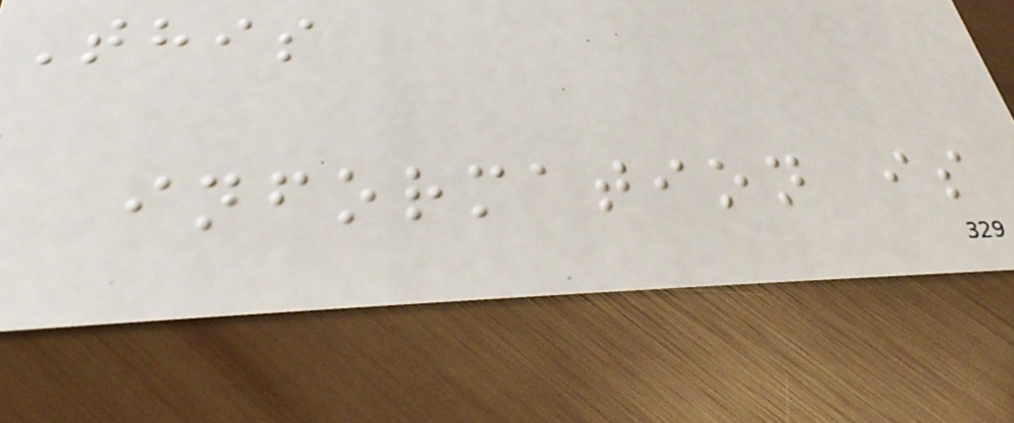This
information is
